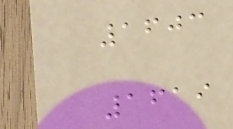1603
1619
